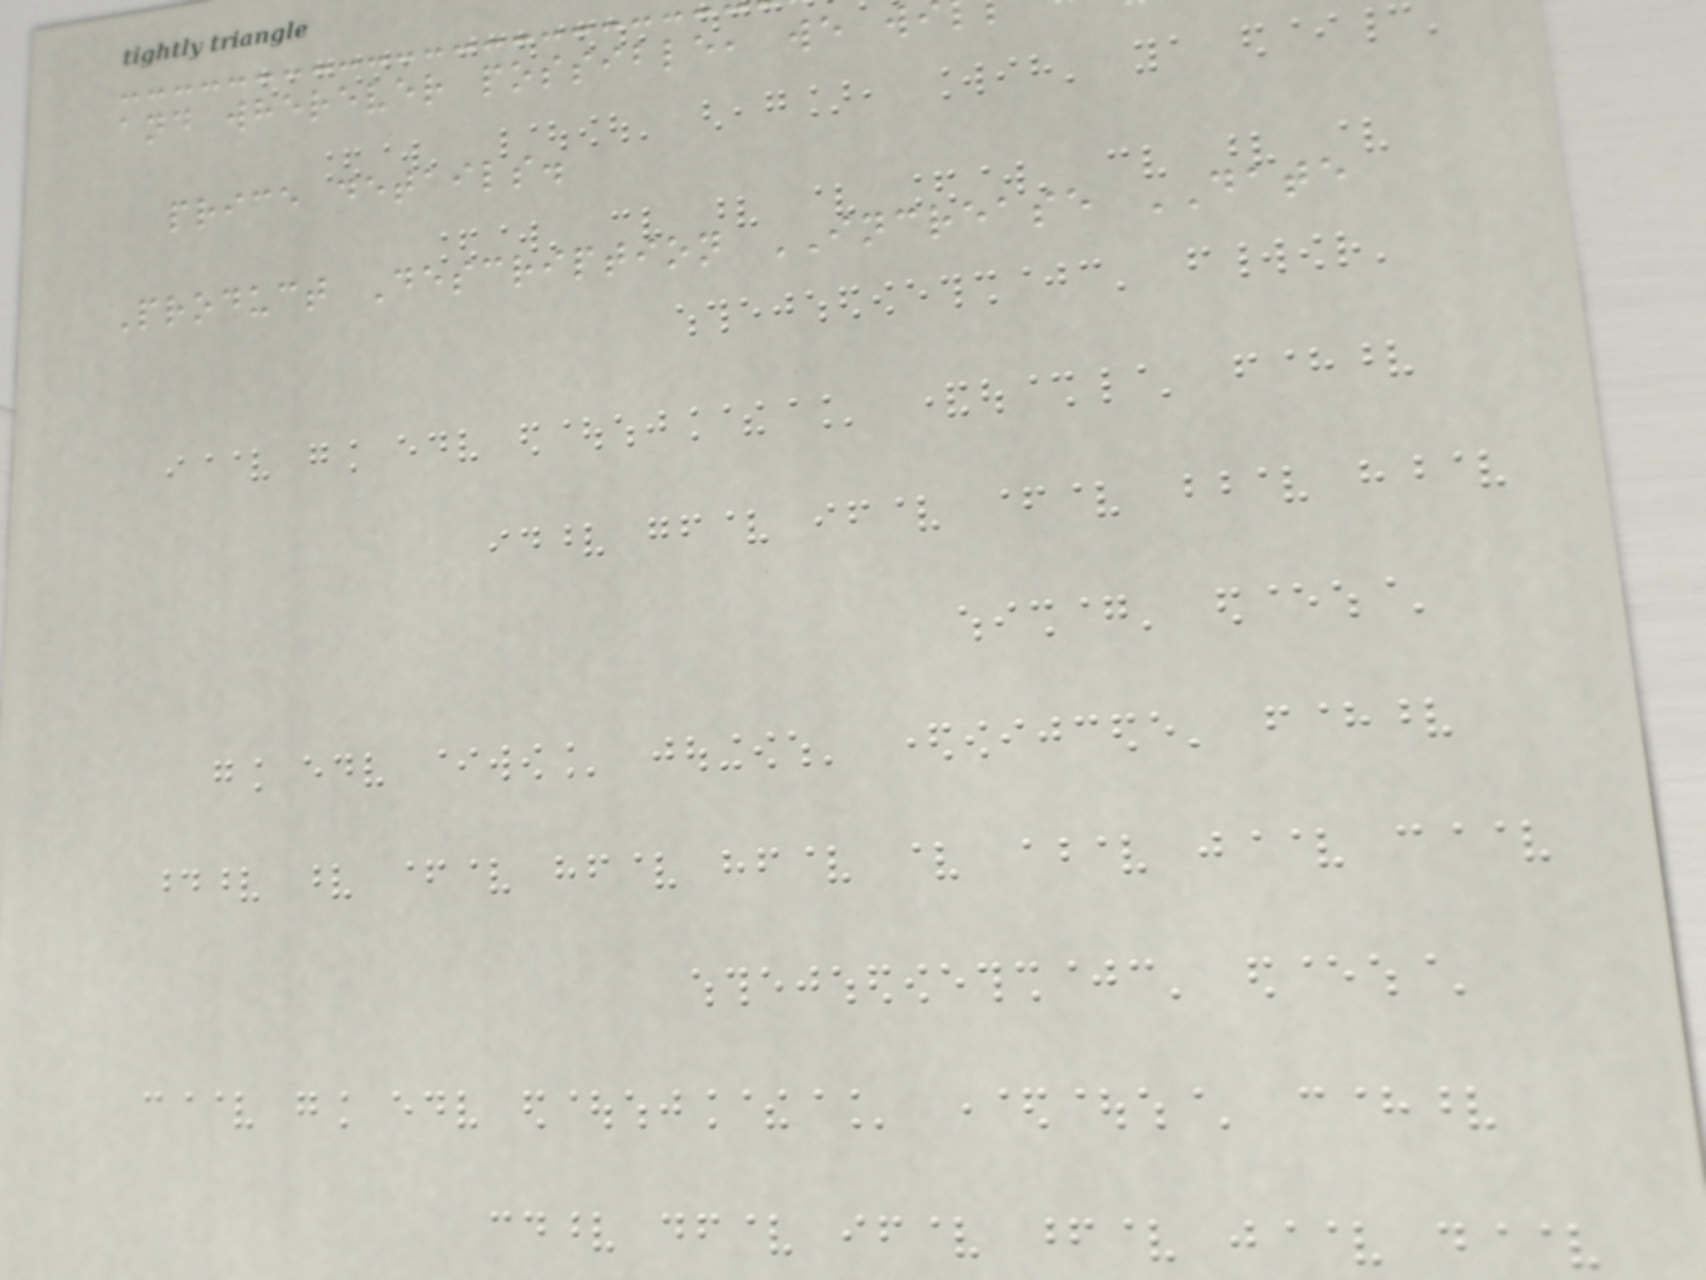and wherever possible, we w
price details.
Product Description INCREASE DATE
